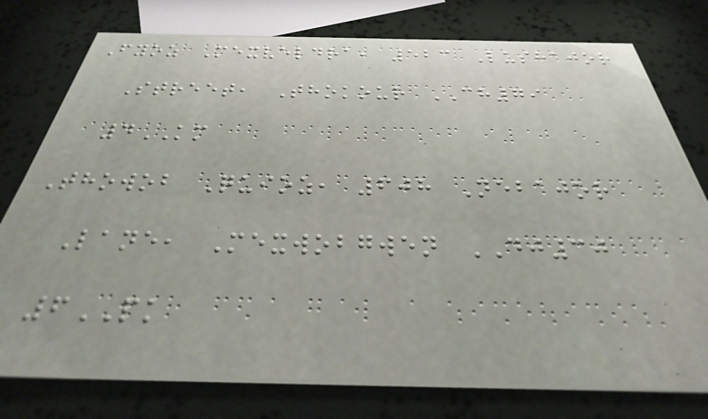Fyoz Mexveldra, 523 Lushajor
Street, Thokour CH79
4KM
Thowob Quioz, 608 Nebajor
Lane, Mexwobgwen DJ30
6PK
